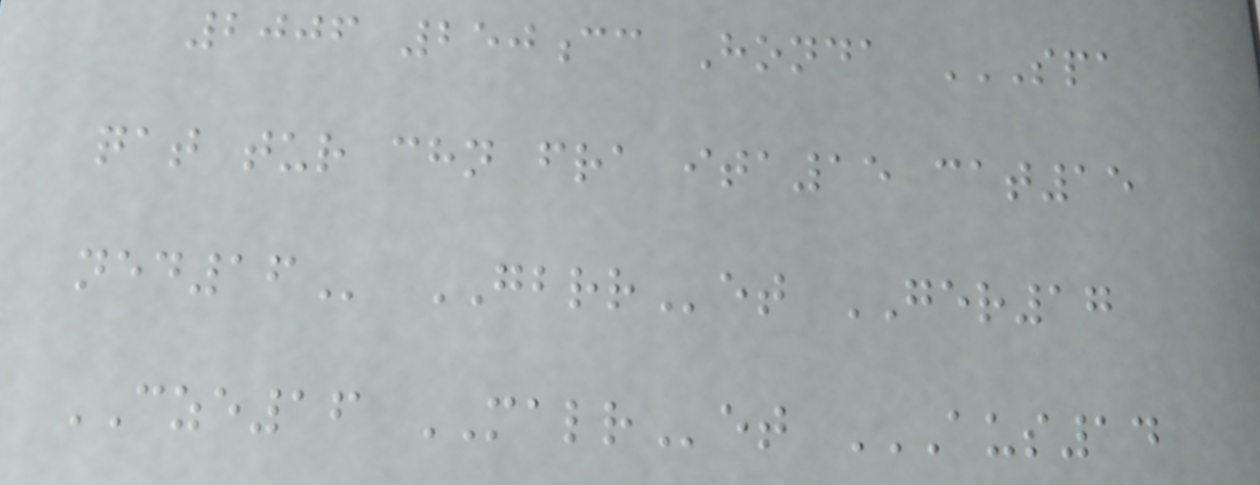2006 250cc Honda SPA
QAT TUR CHN FRA ITA15 CAT15
NED16 GBRRet GER17
CZE16 MALRet AUS14
